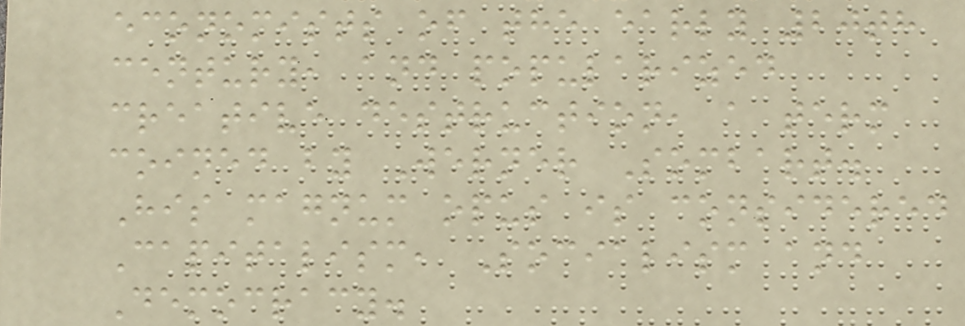economists of the early 20th
century, and popularized
creative destruction, a term
coined by Werner Sombart.
His magnum opus is considered
Capitalism, Socialism and
Democracy.
